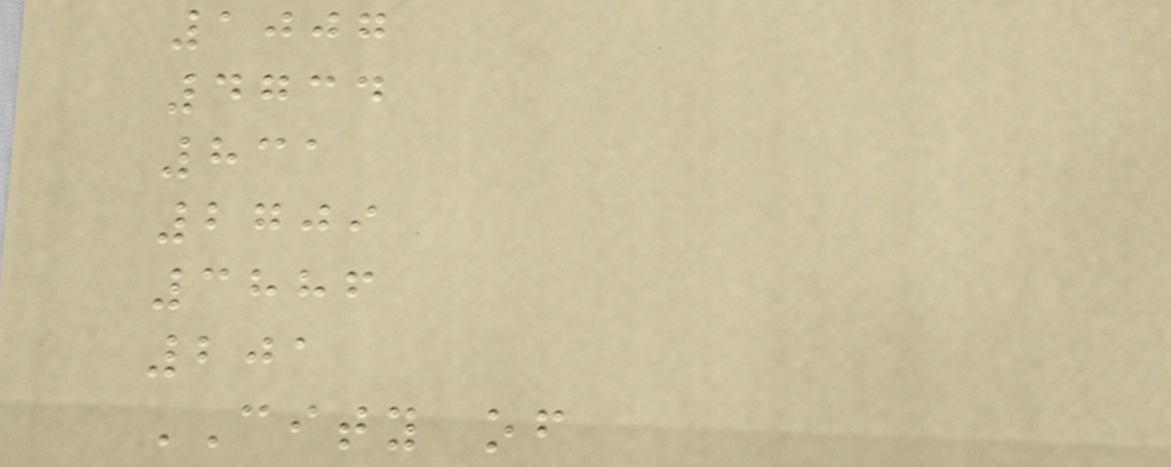1007
4734
831
2709
3886
201
CITY of
